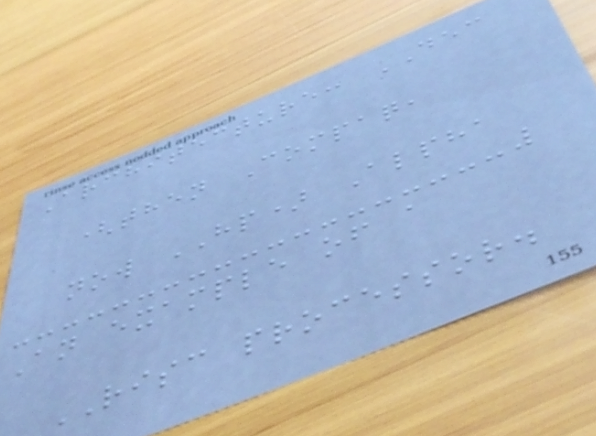Architecture: DEC
(then Compaq,
now HP) Alpha
An example of a
RISC processor.
